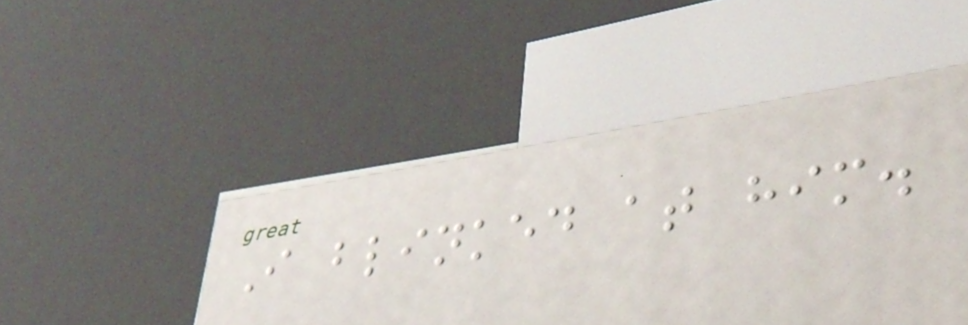I blinked at him.
